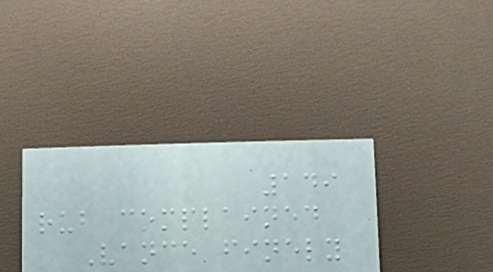149
rub complained
Vance finely
